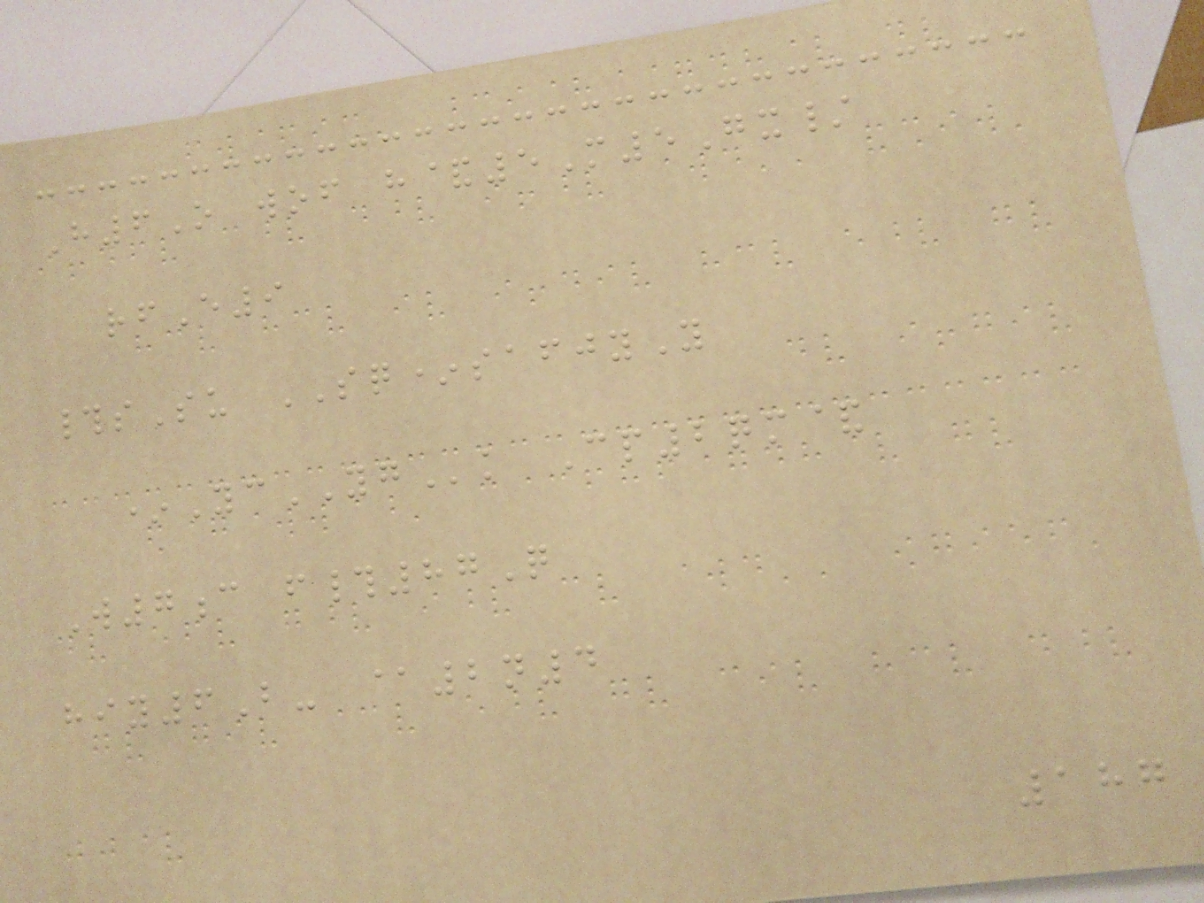H6O wof h&5M5Gx/
rfE9
#sSu SQ*safjyY
*YcYGk Cp2qm&
W7c f#87Q
hiy6B- @2n4
187
